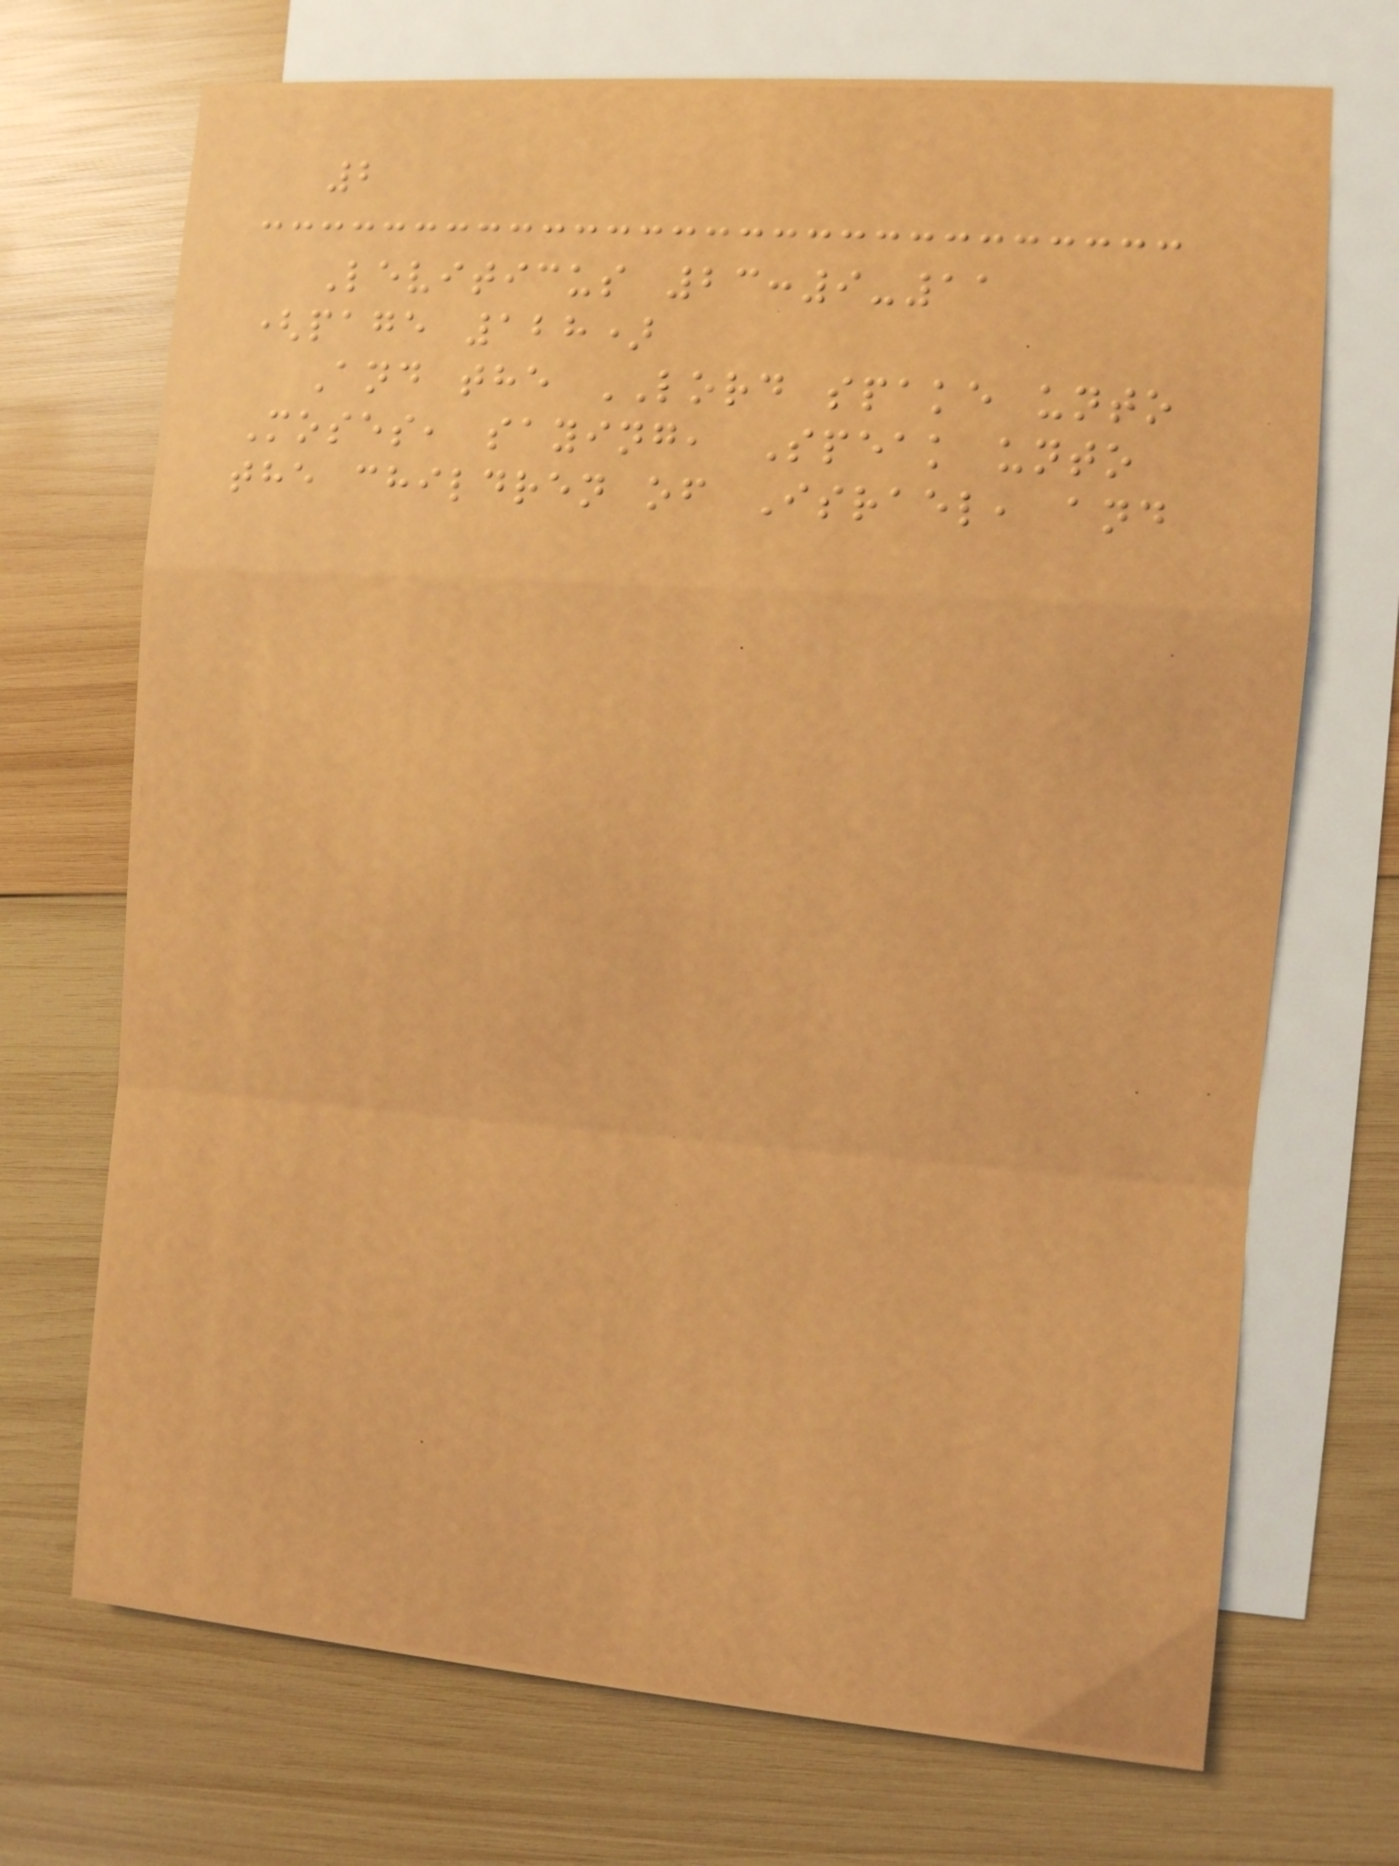2
Leviticus 23:9-11
(page 128)
And the LORD spake unto
Moses, saying, Speak unto
the children of Israel, and
